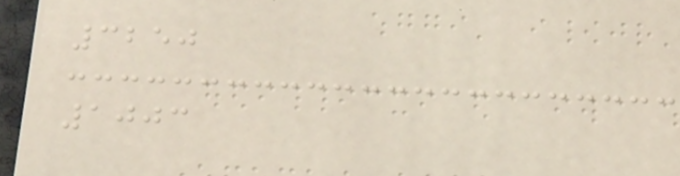3250
1003
